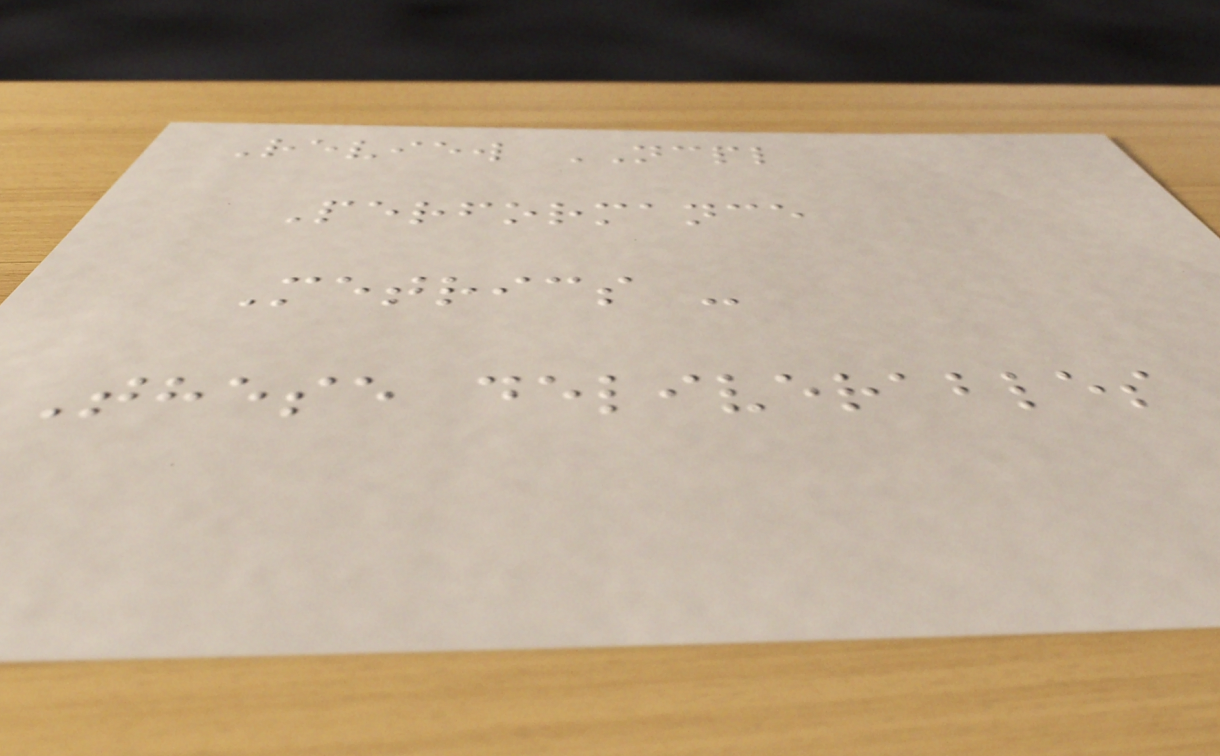Review NCPL
Performance
Metrics -
These deliverables
